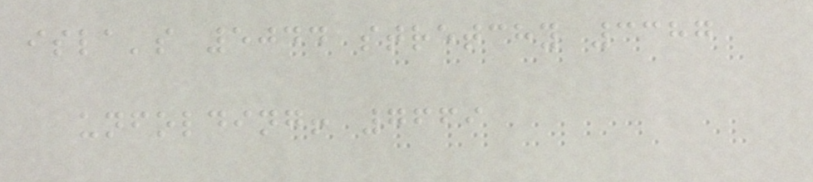isla's 5044 stretchy 3387
unfolding! 7669
